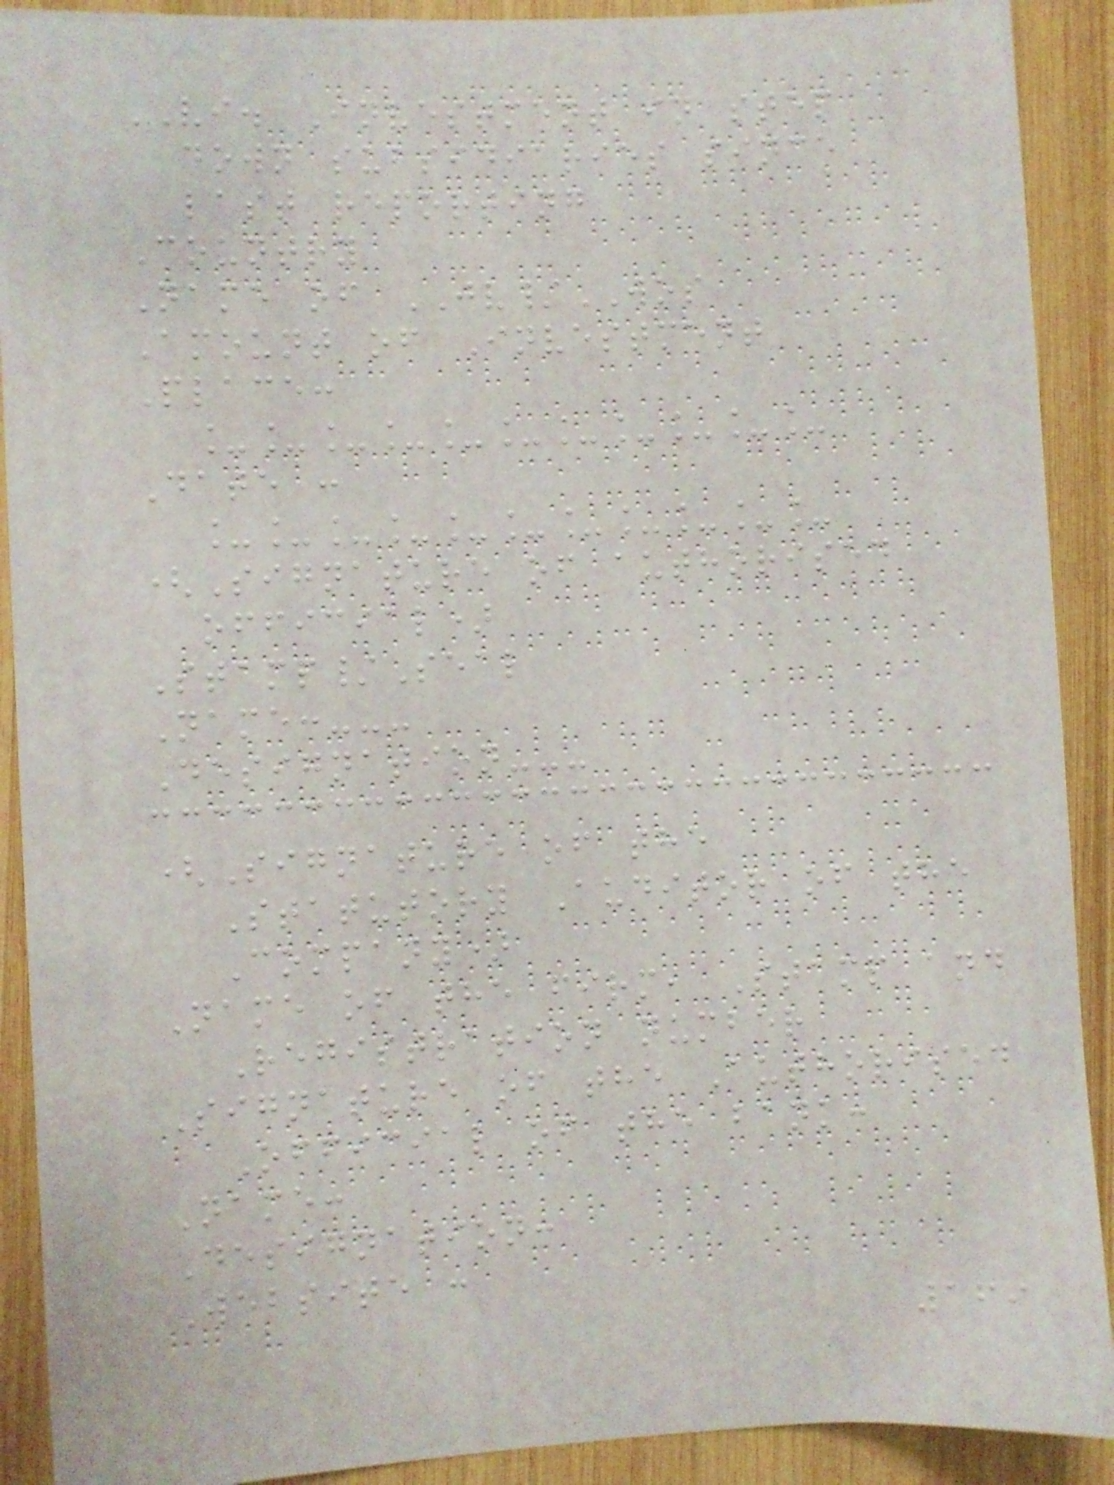VI. Investment in step
down subsidiaries since
last reporting
Country
Name of JV/WOS
Amount of Investment
Place:
___________
Date :
___________
(Signature of authorised
official)
Stamp/Seal
Name:---
Designation---
(Signature of the
Statutory Auditor of the
Company)
Name of the firm, Stamp and
Registration number
Signature of the Authorised
Official of the bank:
Name:
Designation:
Website :
169
